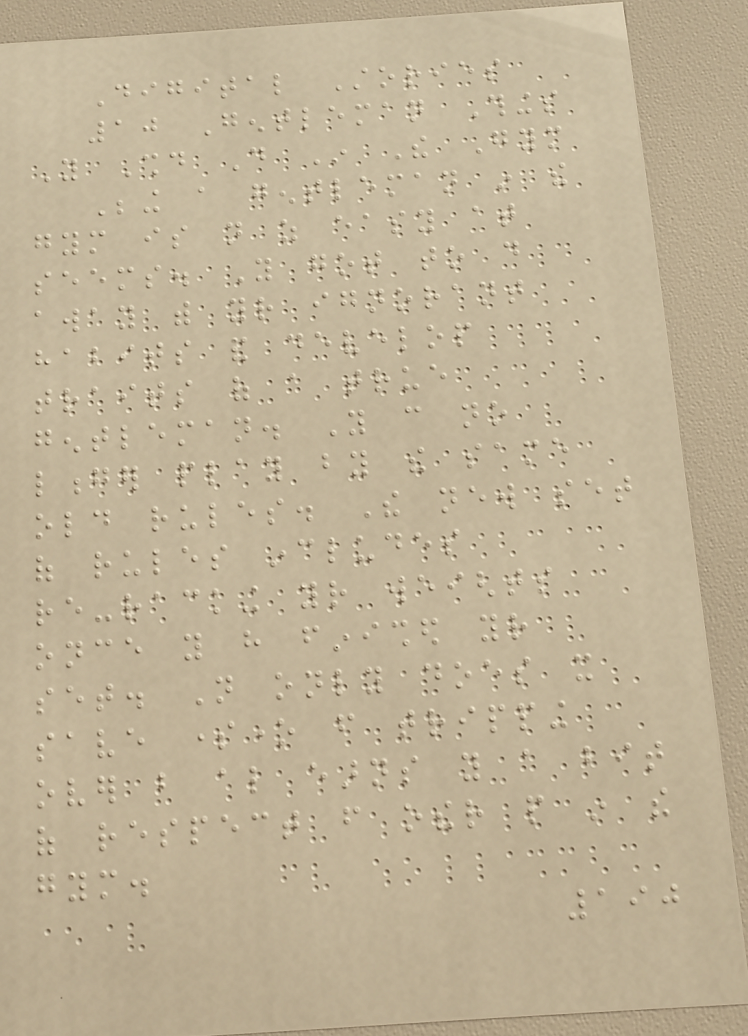Digital Stories
10 Gentleman Things
You Should Do In The Gym
Being a gentleman in the
gym is not as easy at
seems. You got to do
away with your ignorant
habits and develop
traits of a true
gentleman. You can no
longer play by the same
old rules. The new set
of rules includes
re-racking your weights
once you have finished your
set. Not only does it
save someone from tripping
over but also earns you a bit
of respect from other people in the
gym.
190
